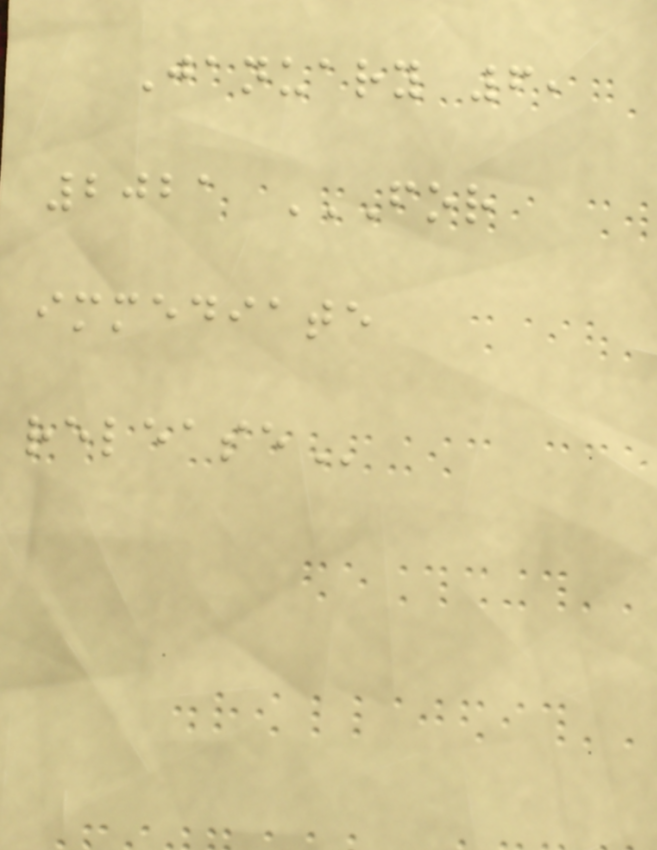January 6,
2021 FOR
IMMEDIATE
RELEASE
